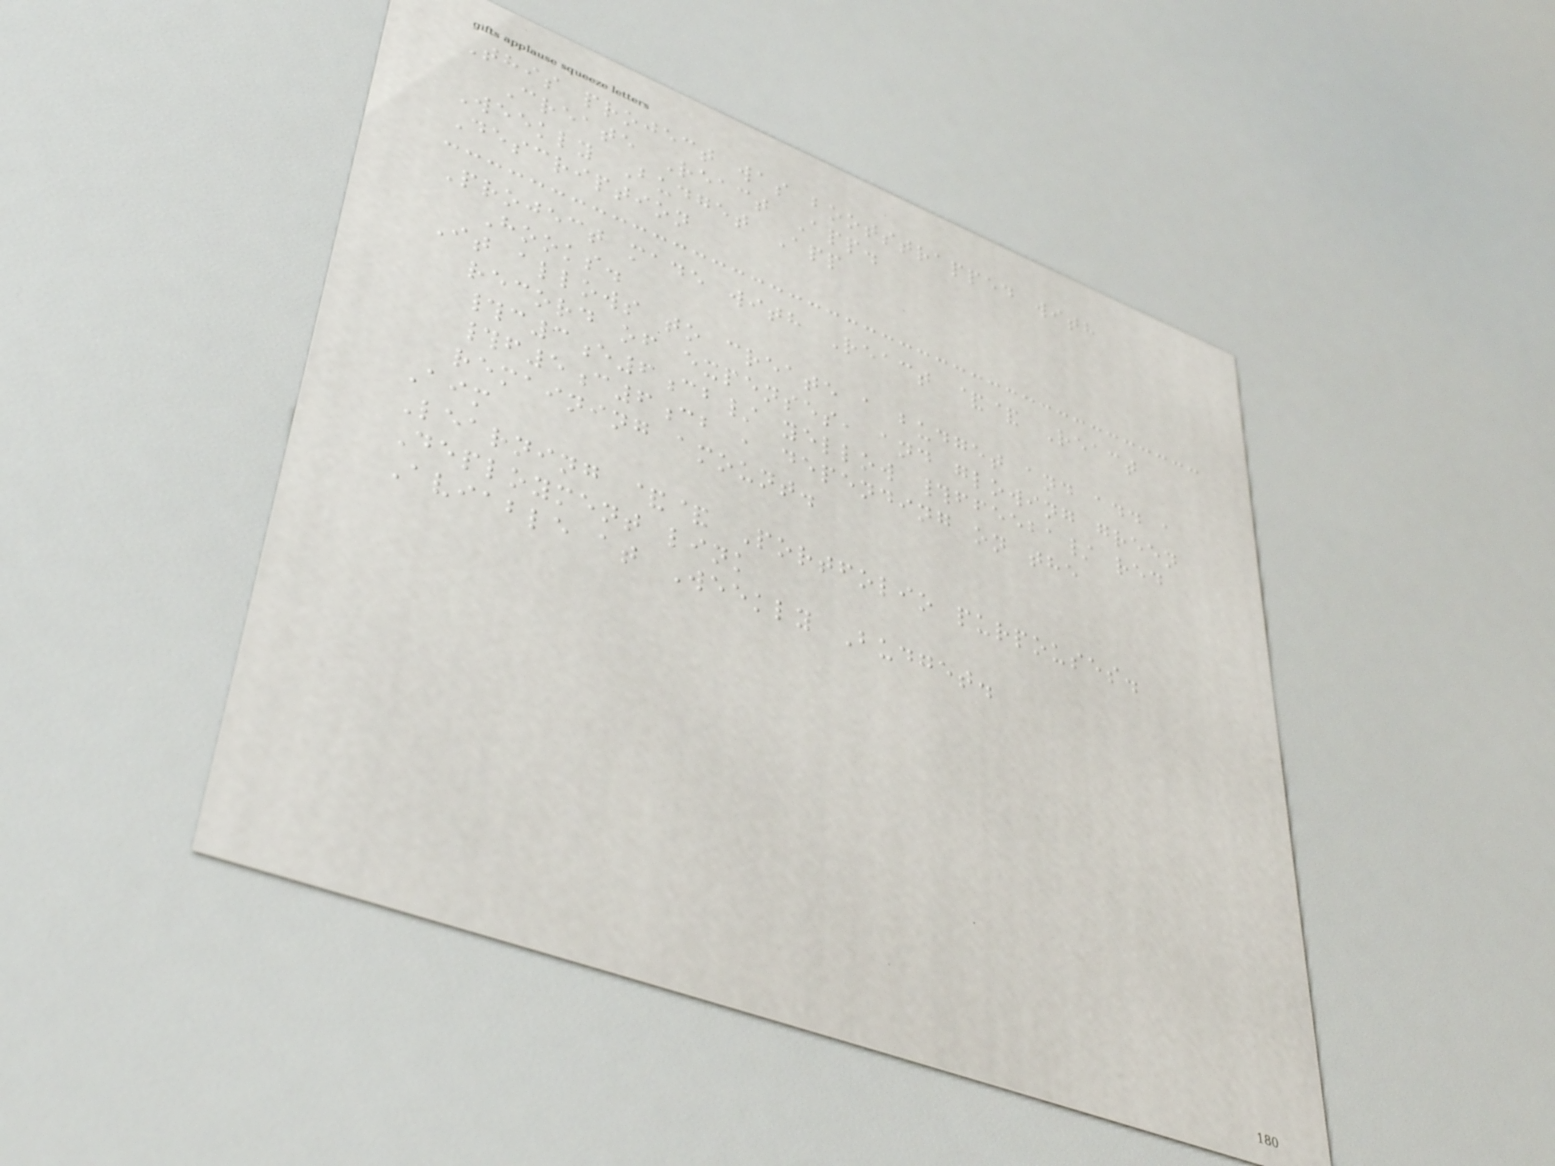This project was bootstrapped with
Create React App.
Weekly Budget App
Description
Project made with React && React
Hooks.
It allows to create a budget and add a
record of expenses, and glowing green
#c3e6cb/ yellow #ffeeba/ red
#f5c6cb , depending on the
remaining amount.
Aim
Learning && Portfolio purpouses.
Deployment link
Aviable at Weekly Budget.
